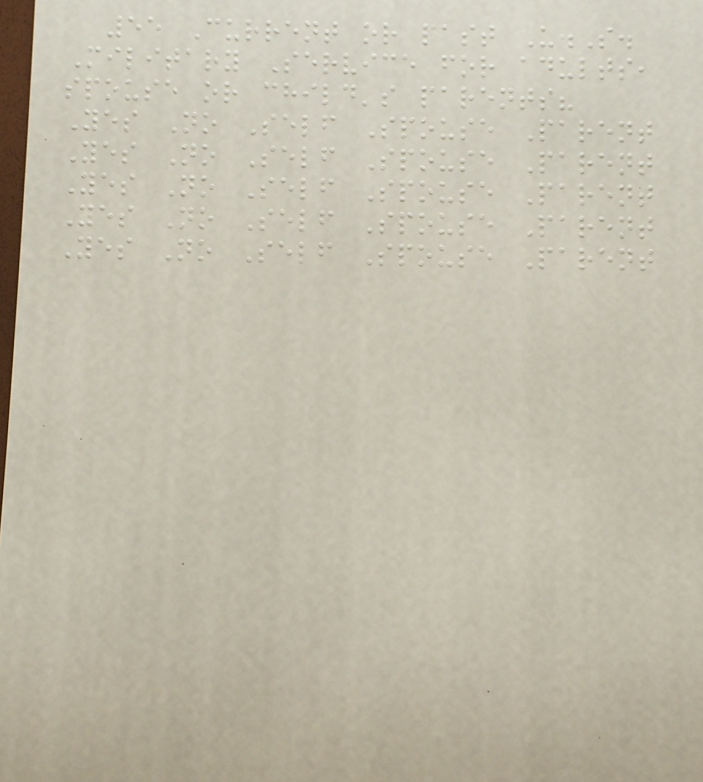55 Current or past U.S.
Military Service for adults,
spouse or child's parents?
Yes No Self Spouse Parent
Yes No Self Spouse Parent
Yes No Self Spouse Parent
Yes No Self Spouse Parent
Yes No Self Spouse Parent
